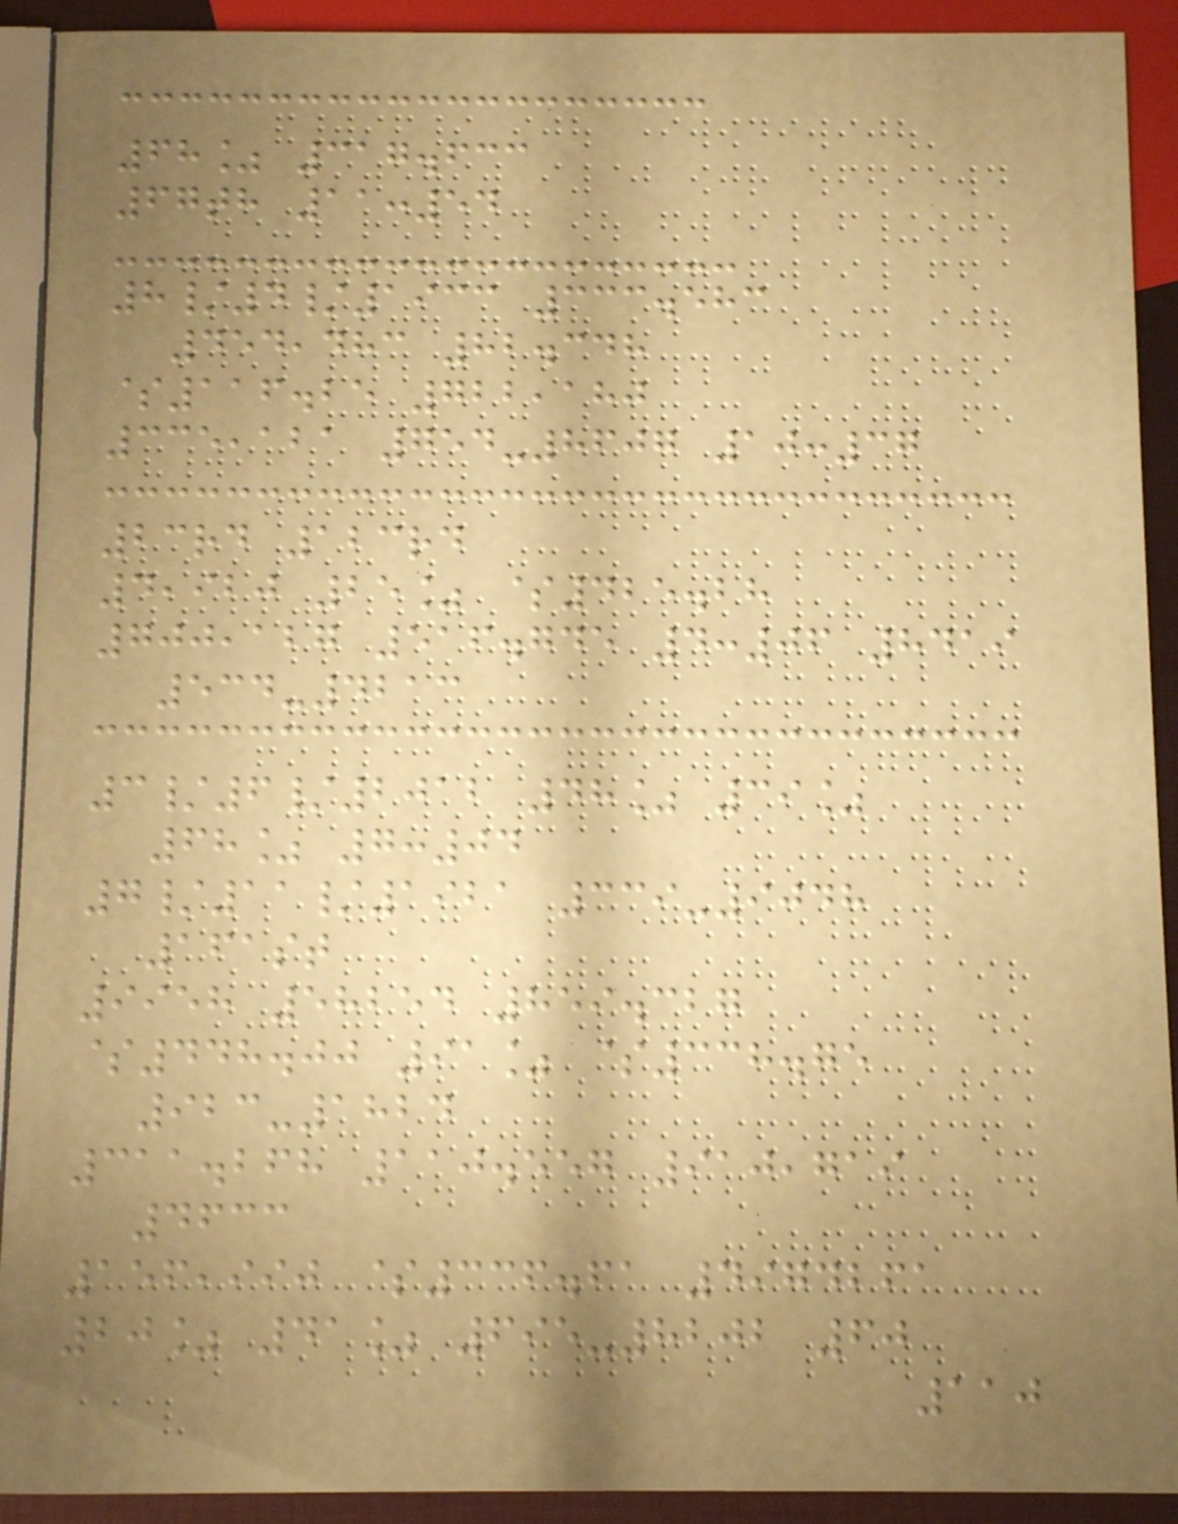68% 317.633
67th 11:54
8/4/1933 333.583
454,483 82.348
$116.25 722,180
335,121 754-8607 10:37
23rd 123rd
4,920 25% $425.28
700,127 516.745 4:06 8419
534-4213
3/6/2012 48% 39%
68% 7:04
7/11/1921 339-9048
161st
9958 58254 859.327
$448.00 91% $338.75
923-1824
311.268 110.557 910,719
4633
156,990 $336.61 4974261
20% 41% 695-8202 60
110
